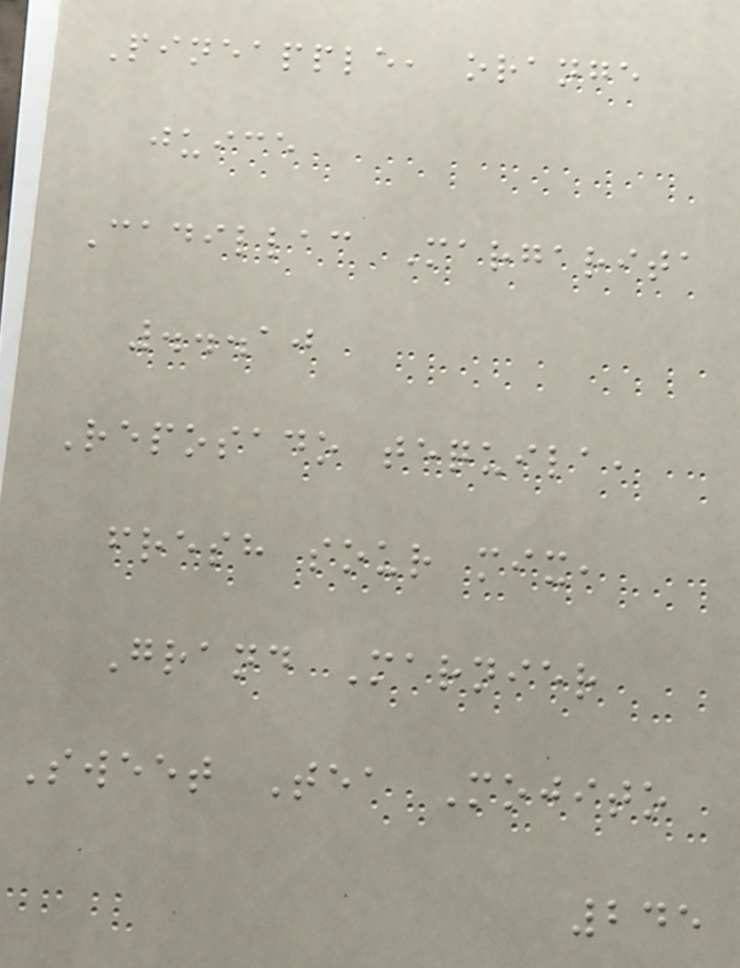Pineapple, orange
juice
Cadillac Margarita
...10
Reposado tequila,
fresh sour mix,
Grand Marnier
Sweet Tea Mojito
245
